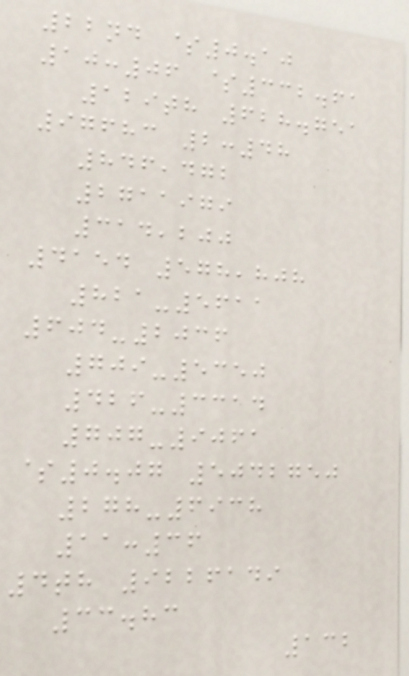22nd $0.10
10:06 $332.61
129th 628.751
97683 2:48
846,472
2711979
314,200
4154 578,808
821-5611
604-2036
709-5350
426-3314
707-9061
$0.07 5042750
278-6938
11:36
4th 9226149
33.83
132
